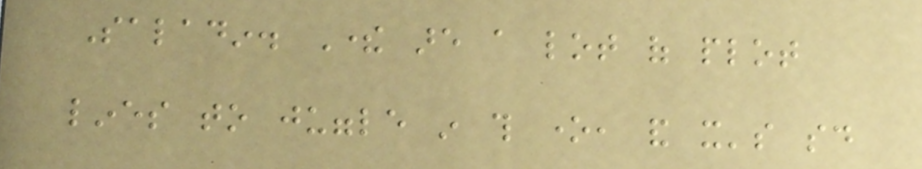Saladin. There are a lot of plot
lines to juggle in this one, and it's said
